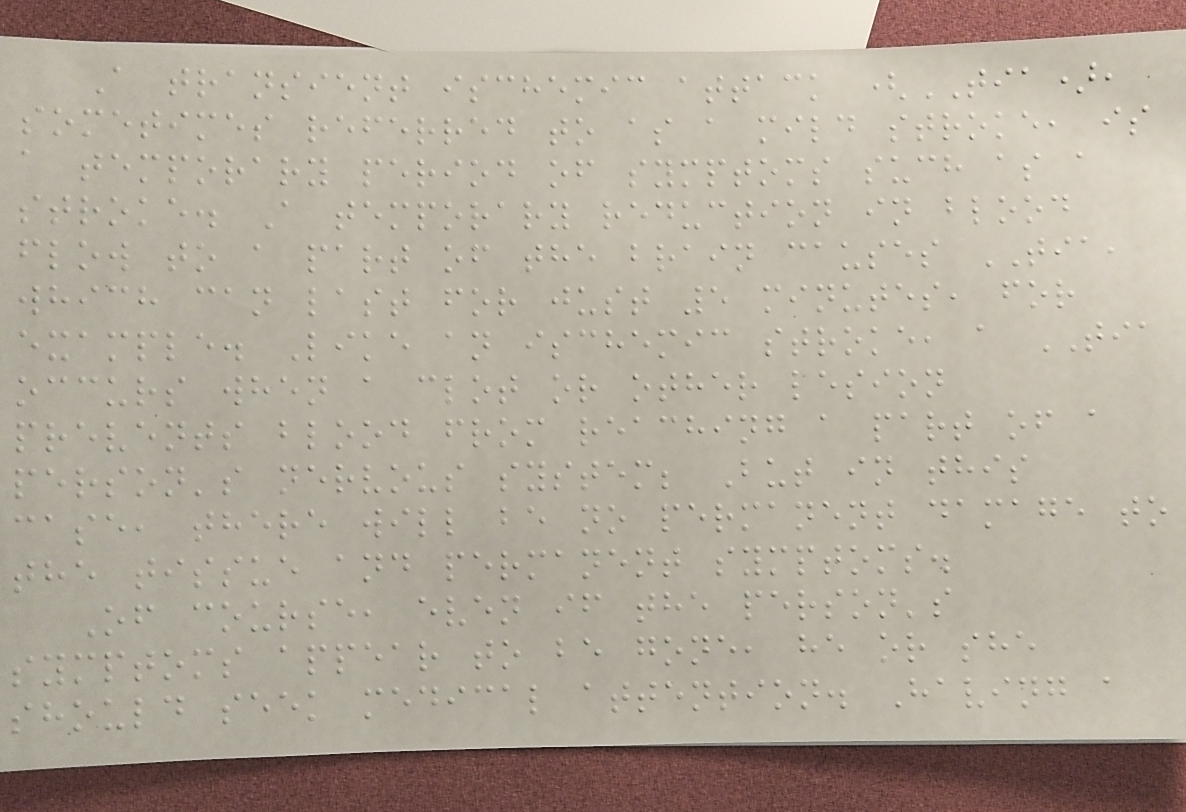A transient ischemic attack (TIA),
sometimes referred to as a mild stroke, is
a temporary period of symptoms such as a
stroke. A temporary reduction in blood
flow to a part of the brain causes TIA,
which can last for just 5 minutes, for
example. Like an ischemic stroke, a TIA
occurs when a clot or other lesion
prevents blood from reaching a part of a
person's nervous system; But in this
case, there will be no permanent damage to
the tissue and permanent symptoms.
Of course, even if the person's
symptoms appear to be gone, he or she
should seek medical attention. Having a
